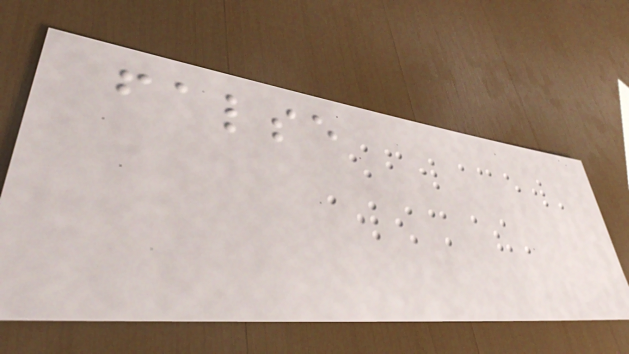false
